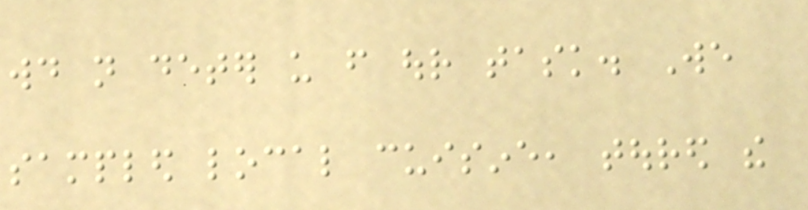would not deter us from our task. We
sampled local cuisine, toured the
